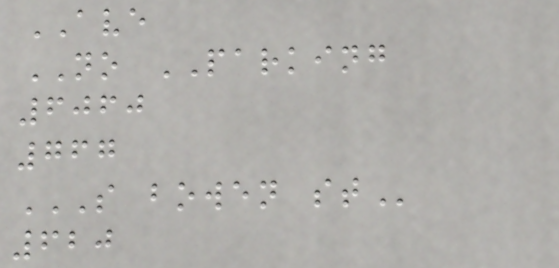AVE
NO PARKING
6060
767
S BOWEN ST
620
